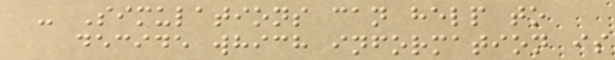- Simulations can help to
decide which information is
